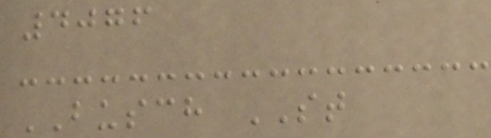4076
BUSCH ST
